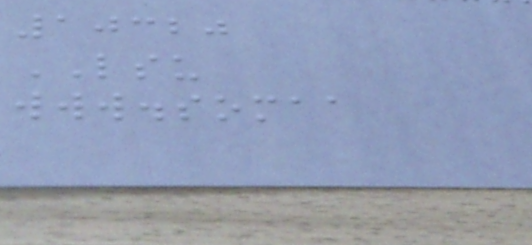10320
LSU
www.somaa
